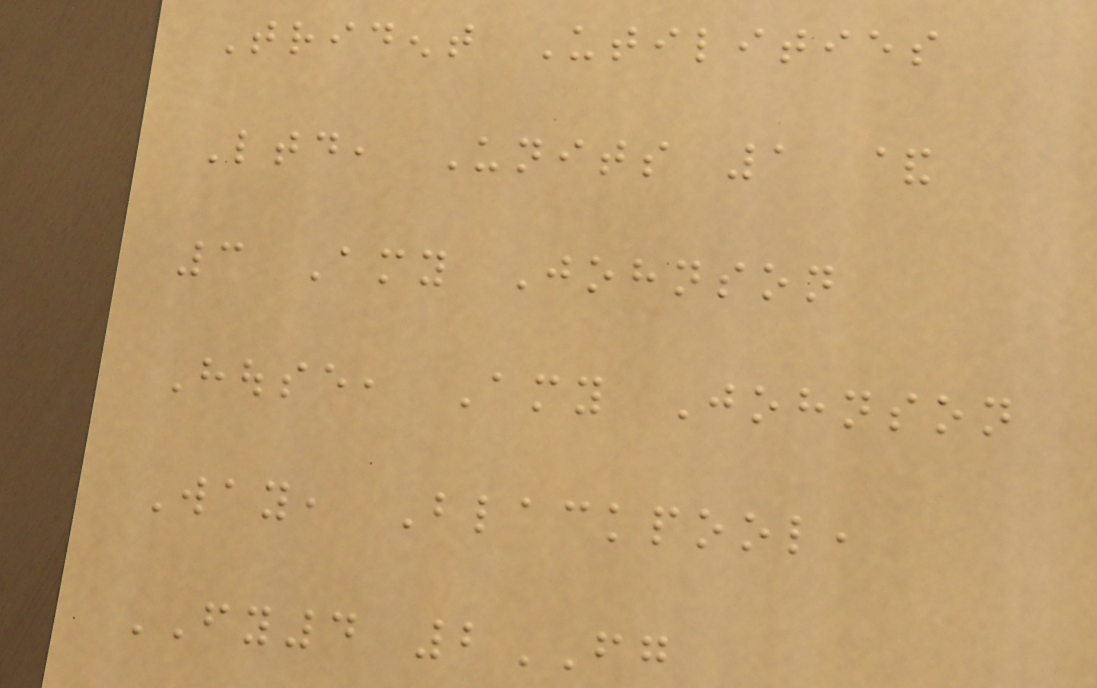Trident Utilities
Ltd, Units 1 &
3 Amy Johnson
House, Amy Johnson
Way, Blackpool,
FY4 2FG
